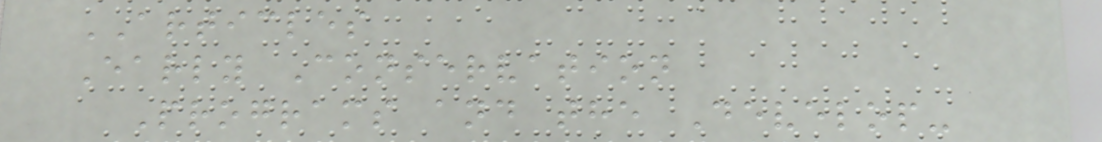ARTICLES
Early Conservation
Programs and the Develop-
